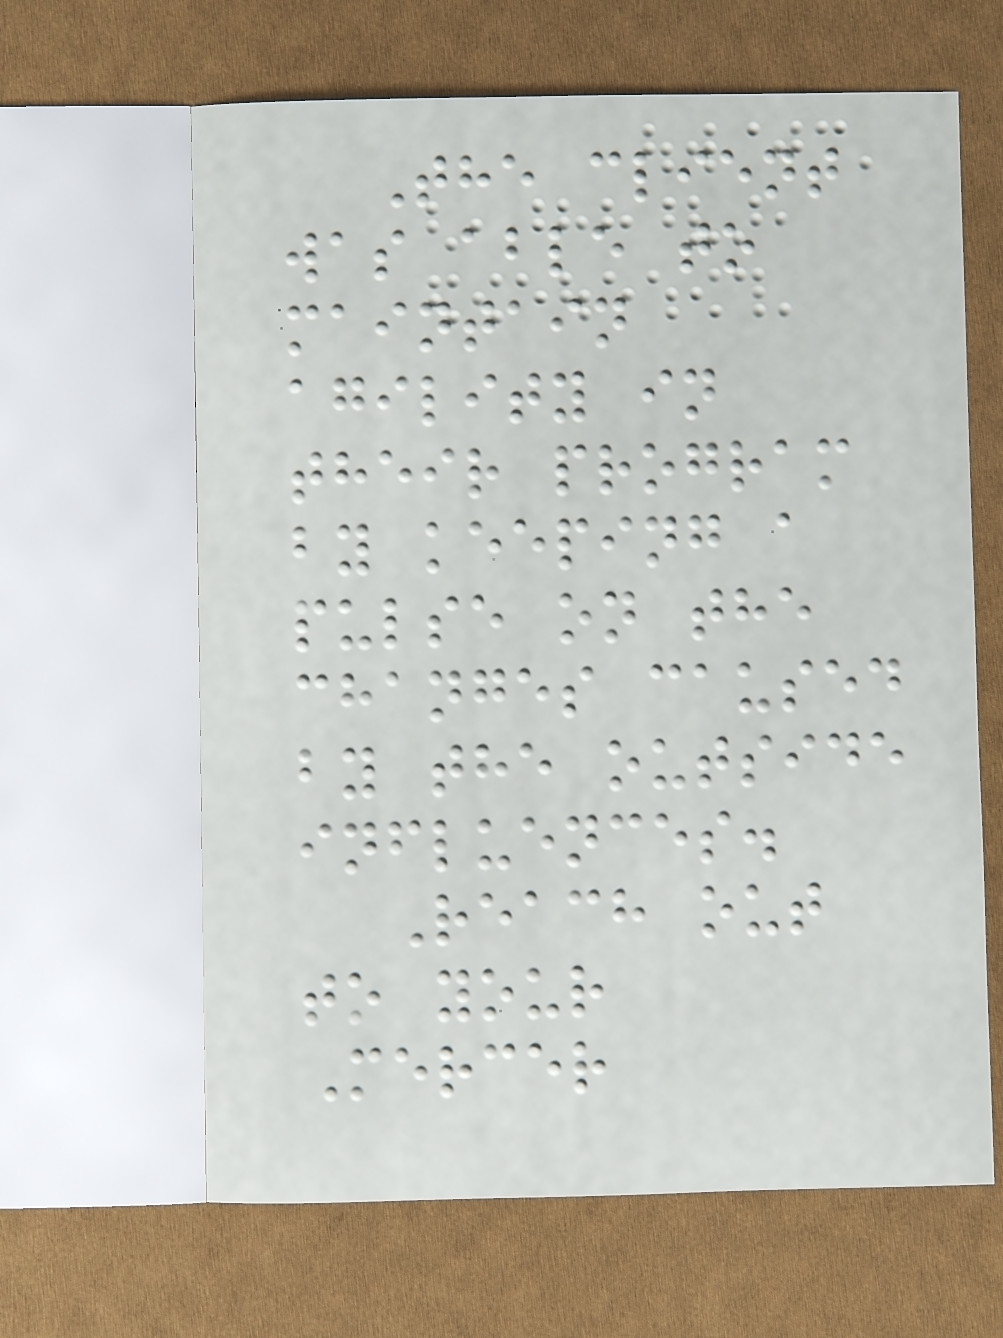The client
was able to
maintain
agility in
their program
by keeping a
pulse on the
changes caused
by the outside
influences.
Reach out
to your
Mercer
